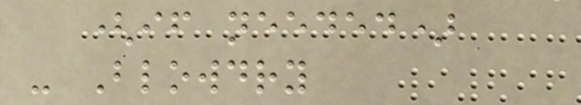(if needed)
- Blowdry
